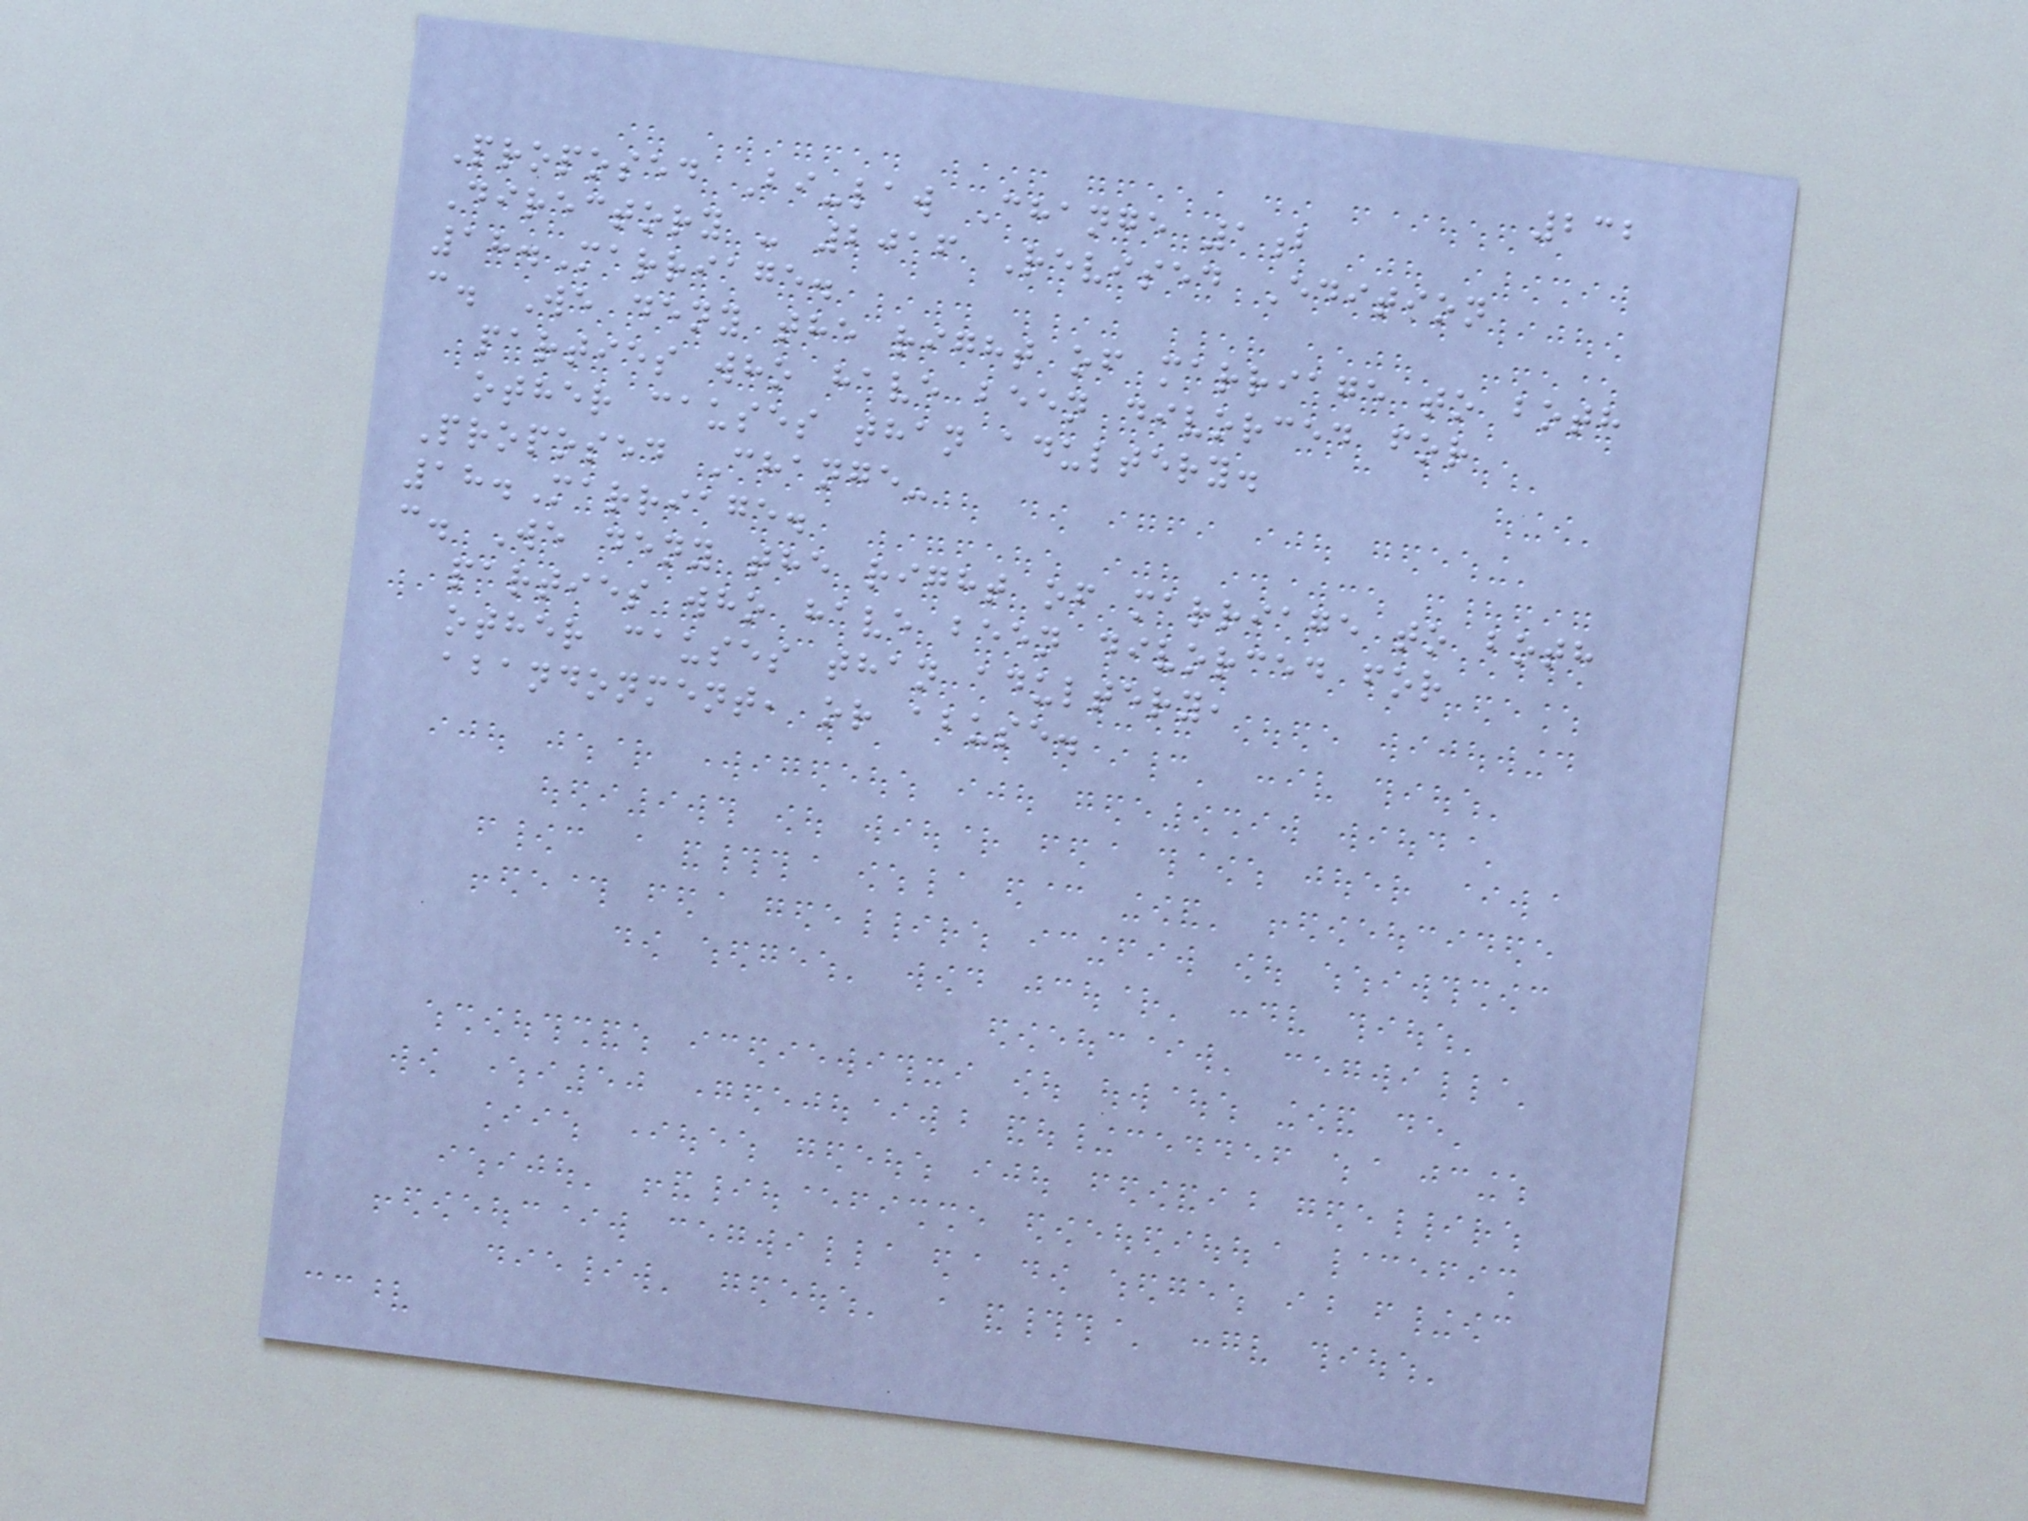232
Proposed Bi-law Change 1b
Directory - 2016 Revised Edition
18.Marriage.
c. We deny the right of marriage to both
parties who have been divorced for
other causes than adultery.
Proposed Change-
18.Marriage.
c. We deny the right of marriage to both
parties who have been divorced for
other causes than adultery,
abandonment, or abuse.
